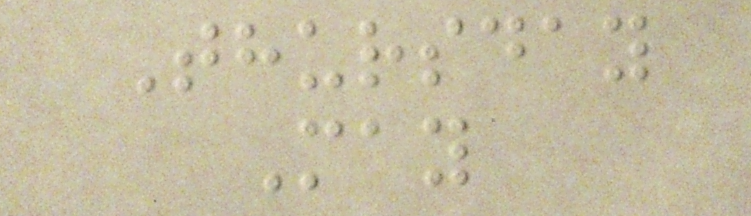Thursday
May
